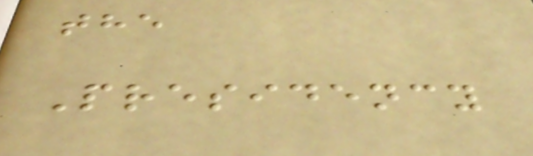the
Presidency
